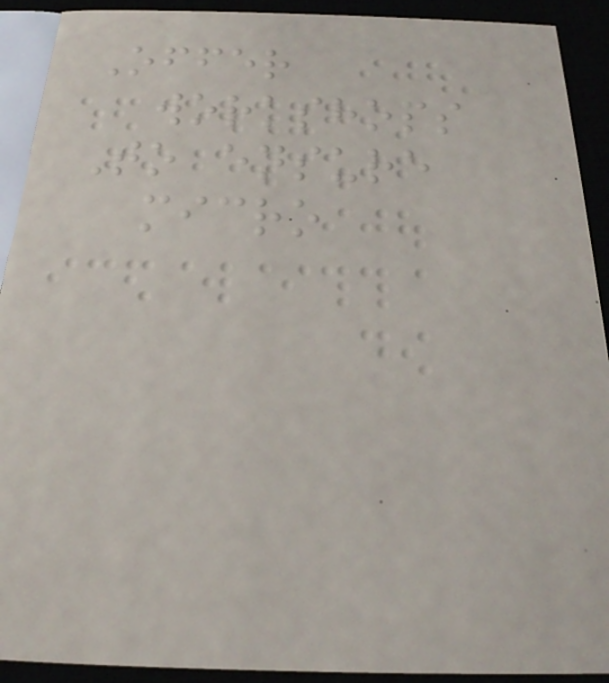Offer
workshops
To ensure
micro
